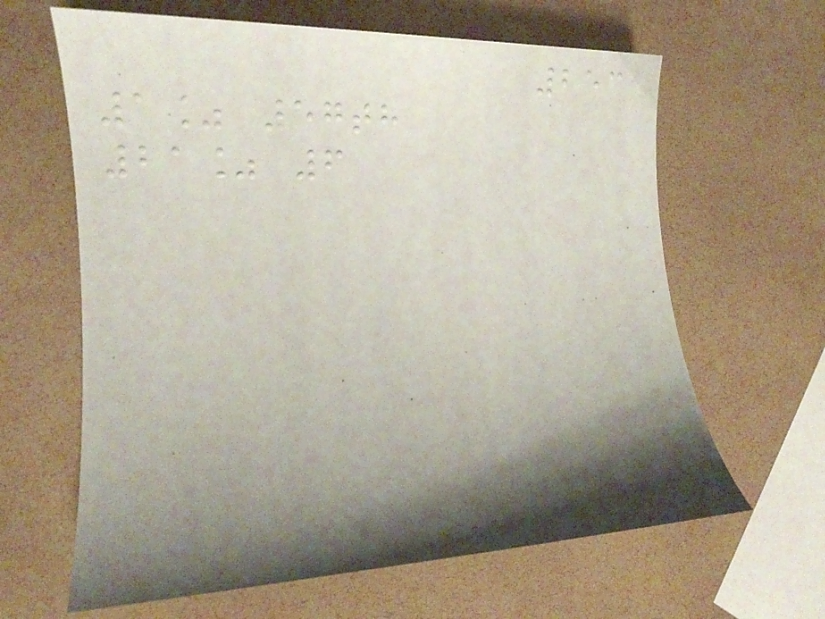253
1% 57th
21% 6
